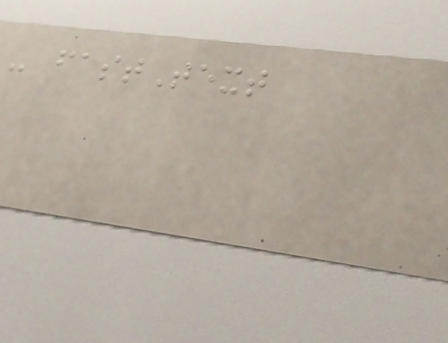- fastText
